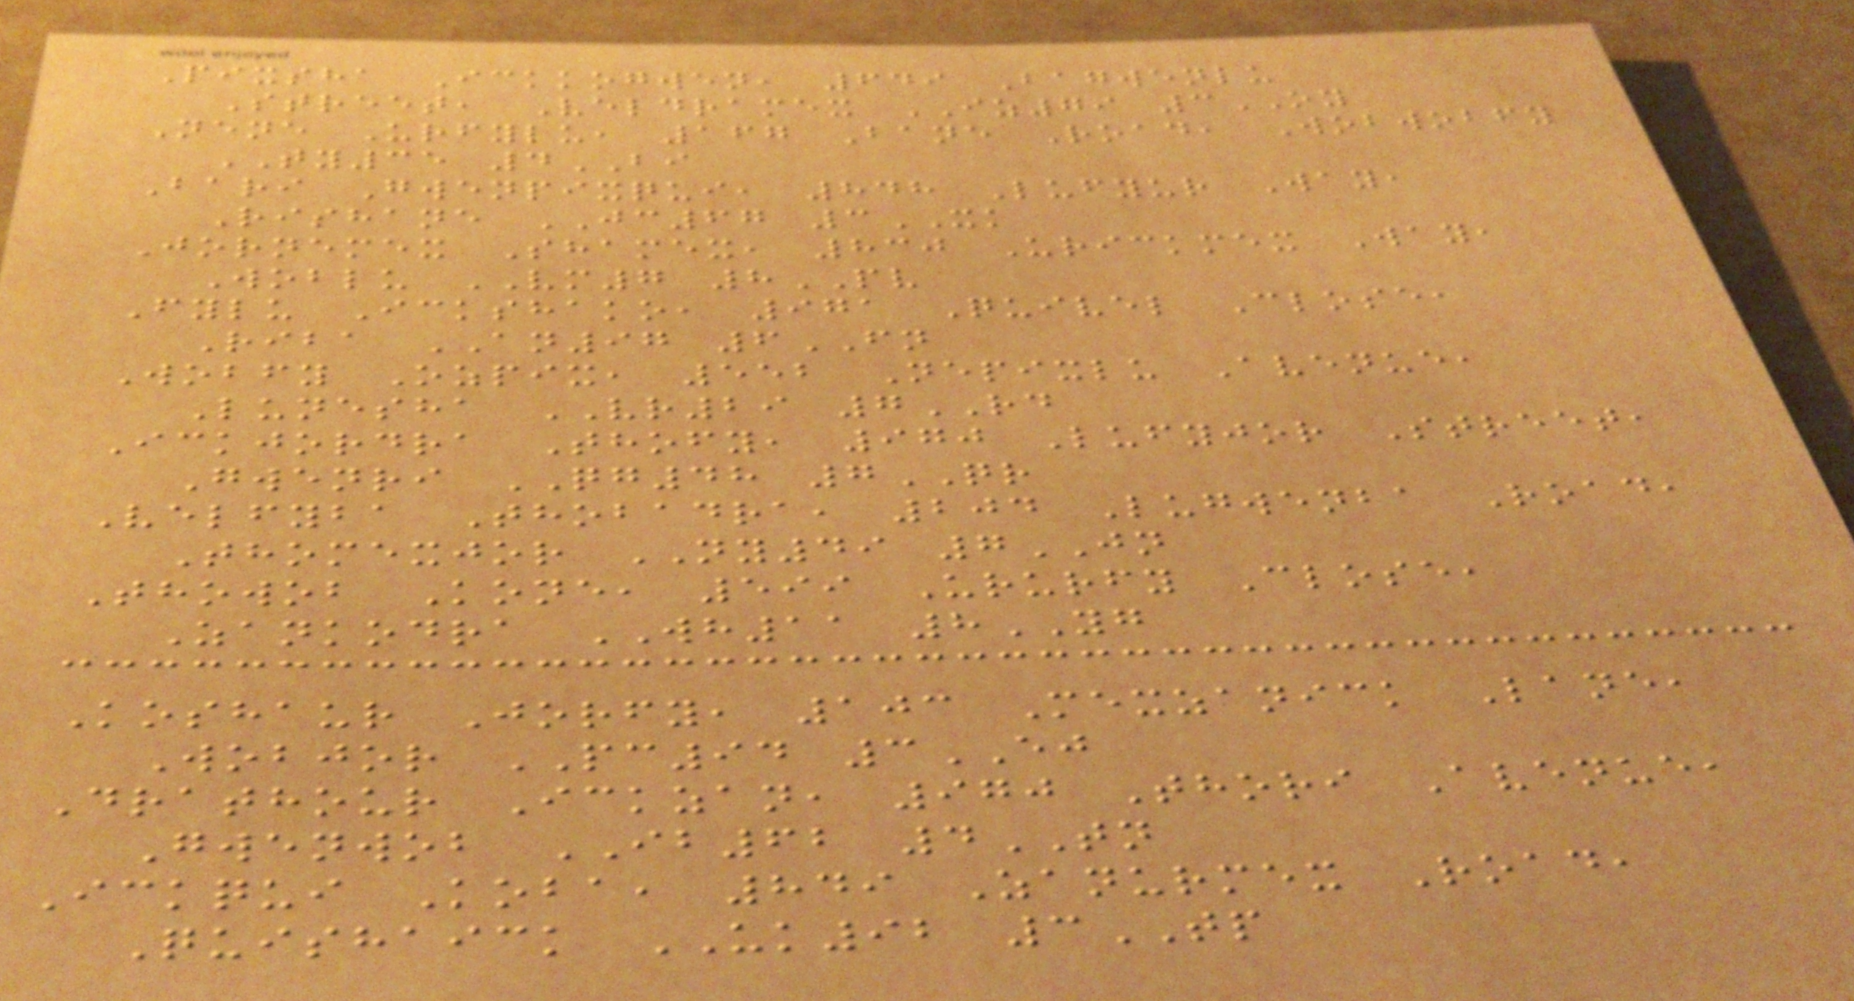Pixsha Ickkogwen, 649 Bagwenlu
Street, Veldramex IZ79 3OY
Nene Urfylu, 167 Bane Road, Wobwobfy
TY35 4BI
Bari Gwenpixqui, 848 Lufyur Way,
Rishane JC67 3XK
Jornemex Shamex, 830 Urickmex Way,
Woblu VM7 8PV
Fylu Ickshako, 971 Quivel Close,
Riba AN97 6FN
Wobfy Ozpix, 552 Nepixlu Avenue,
Lunesha VR29 7RD
Ickjordra Thofy, 970 Lufyjor Street,
Gwenri QG48 7QR
Velfyba Thobadra, 204 Lugwenba Road,
Thomexjor NY49 7JN
Thowob Kone, 599 Ururfy Close,
Zankodra WH11 8YG
Koshaur Jorfy, 103 Mexzanick Lane,
Wobjor PC94 3EJ
Drathour Ickzan, 970 Thori Avenue,
Gwenwob IB62 4TN
Ickqui Koba, 849 Zanurmex Road,
Quishaick UK92 3TP
